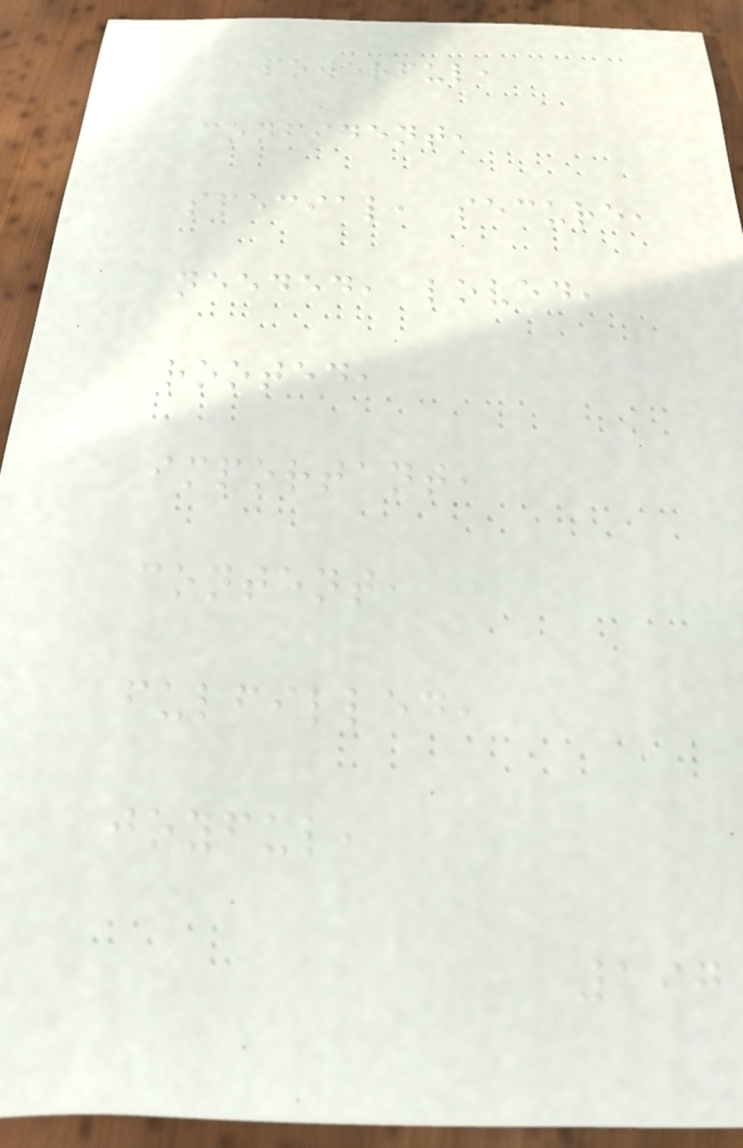powerful,
confident,
special, secure,
needed, loved,
rooted,
important,
content,
fulfilled,
joyful,
197
